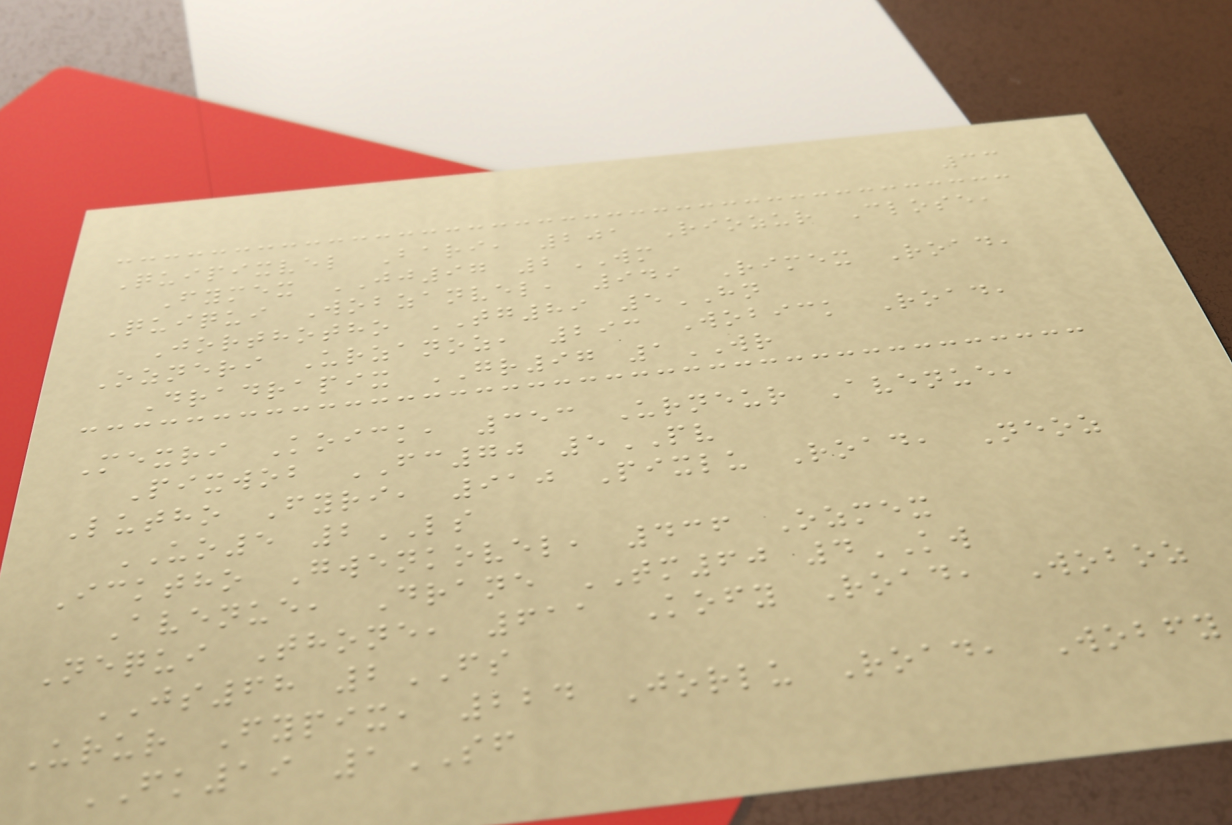33
Quipixvel Bari, 201 Riozur Close,
Fymex JJ97 2WM
Quiqui Wobzanvel, 949 Rimex Road,
Jorthotho TG89 5HN
Ozneri Urzanoz, 293 Wobick Road,
Dradrapix GR97 1WR
Mexri Koick, 353 Urneur Avenue,
Pixwob FC70 5PV
Lutho Fyri, 910 Pixlu Road, Neoz
UO5 2LS
Icktho Gwenkovel, 436 Ozmex
Avenue, Drane TM60 4KW
Nequi Thone, 611 Kofy Road, Woboz
JS68 2FS
Urur Fypix, 224 Jorlu Road, Wobfy
FK19 1SF
